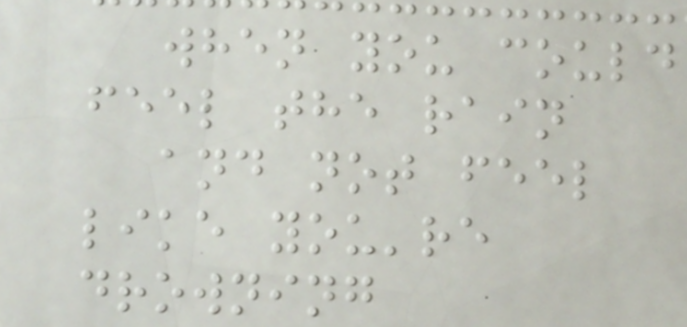when you could
feel the rain
and not feel
like you're
drowning
